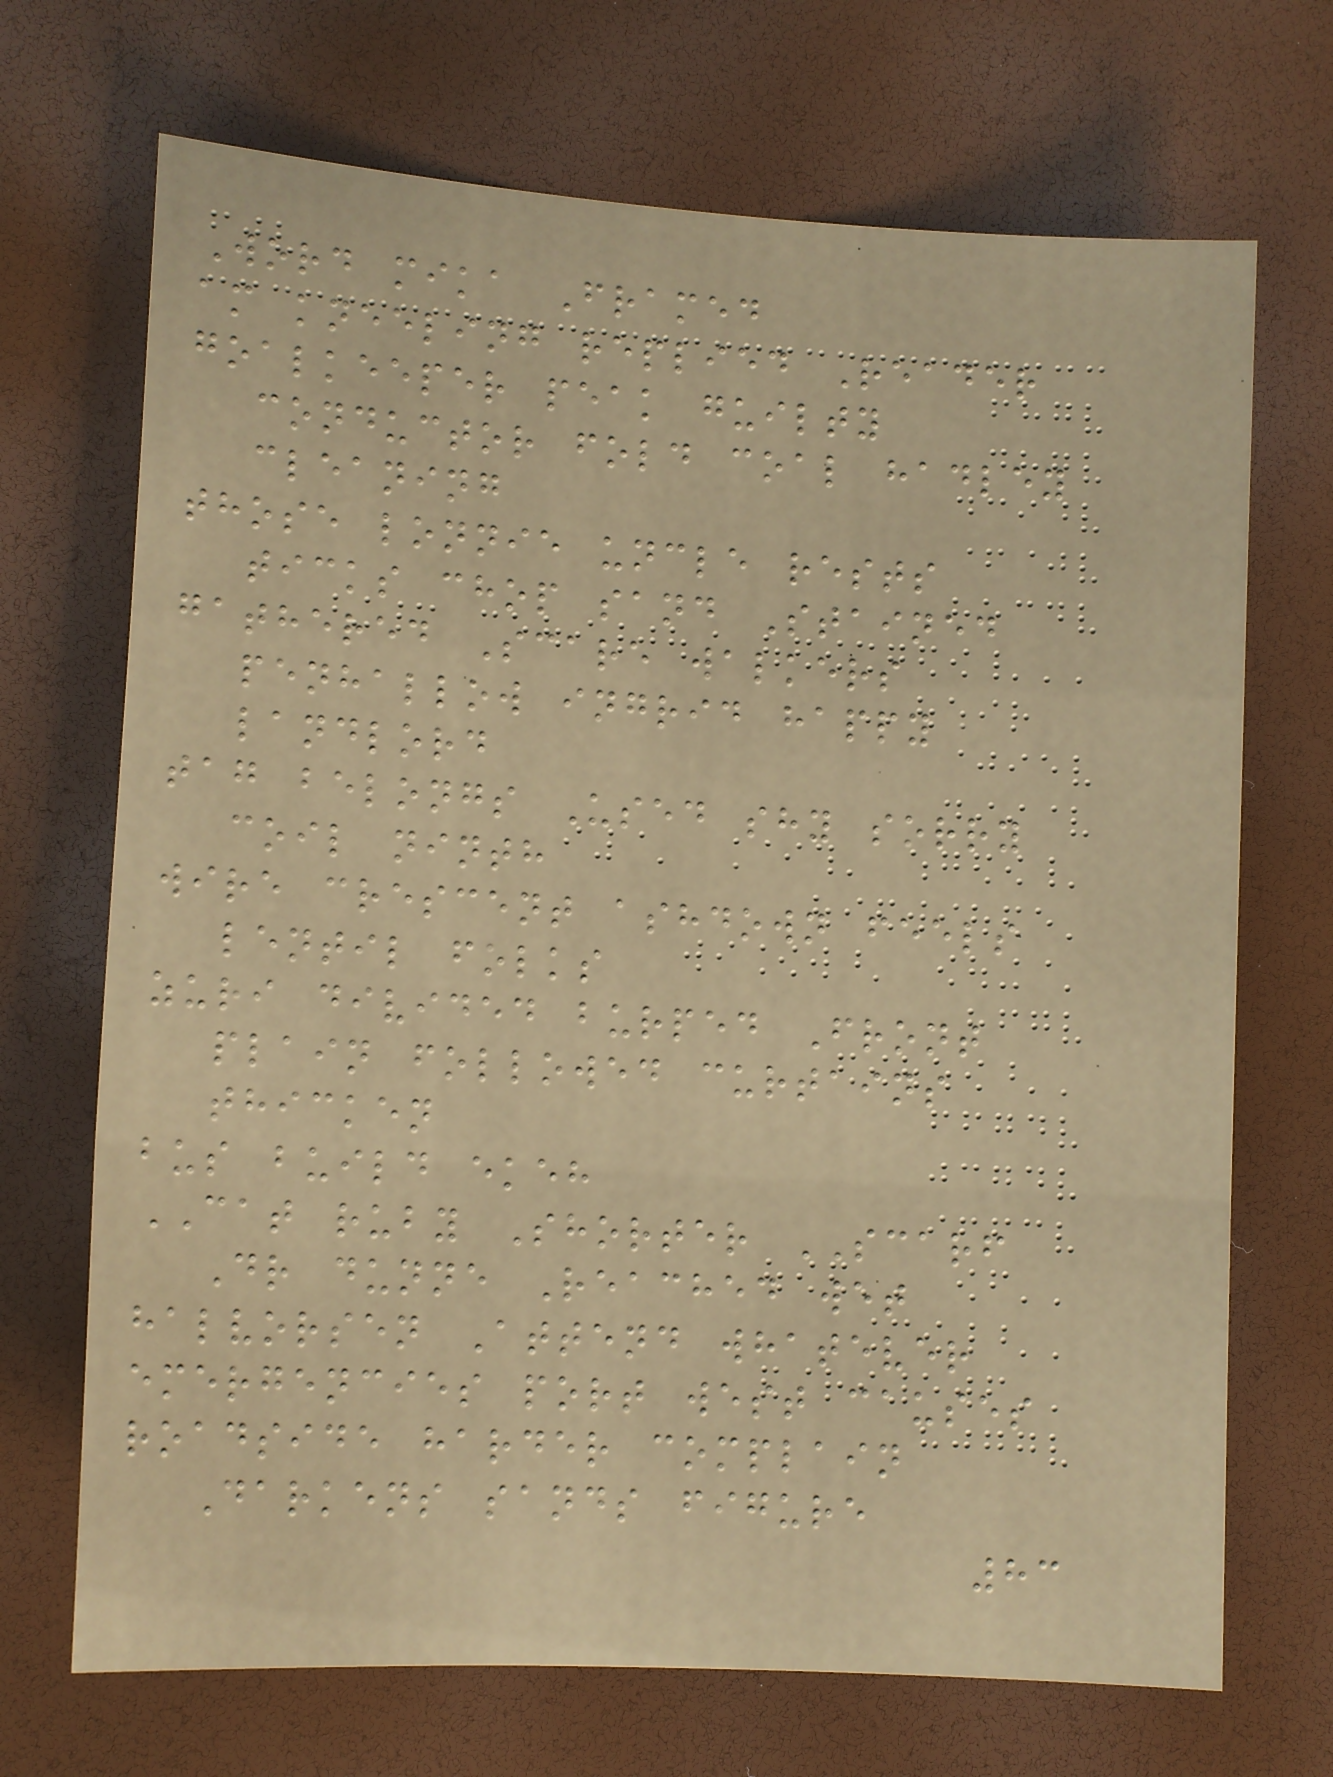Word mika Framed
am kneeling replied Reader
goalkeeper peak guilty
conductor fold coal hadley
cleaning
those lonnie uncle rests
ticks chop sand Stained
gathered Scare walkers
penhallow ingrid happy
landlord
tag belongs Used shy sorry
coil ninth
wire crescent ashdown feels
lentil folks
zuri divided burped Front
plain followed curtains
thicken
bus build ekeh
CAT ruby Shorter SCARF
Dr dunne Reached wet
halvorsen Attend whatever
emergencies port west causes
roadside harder complain
Darkens sands figure
83
